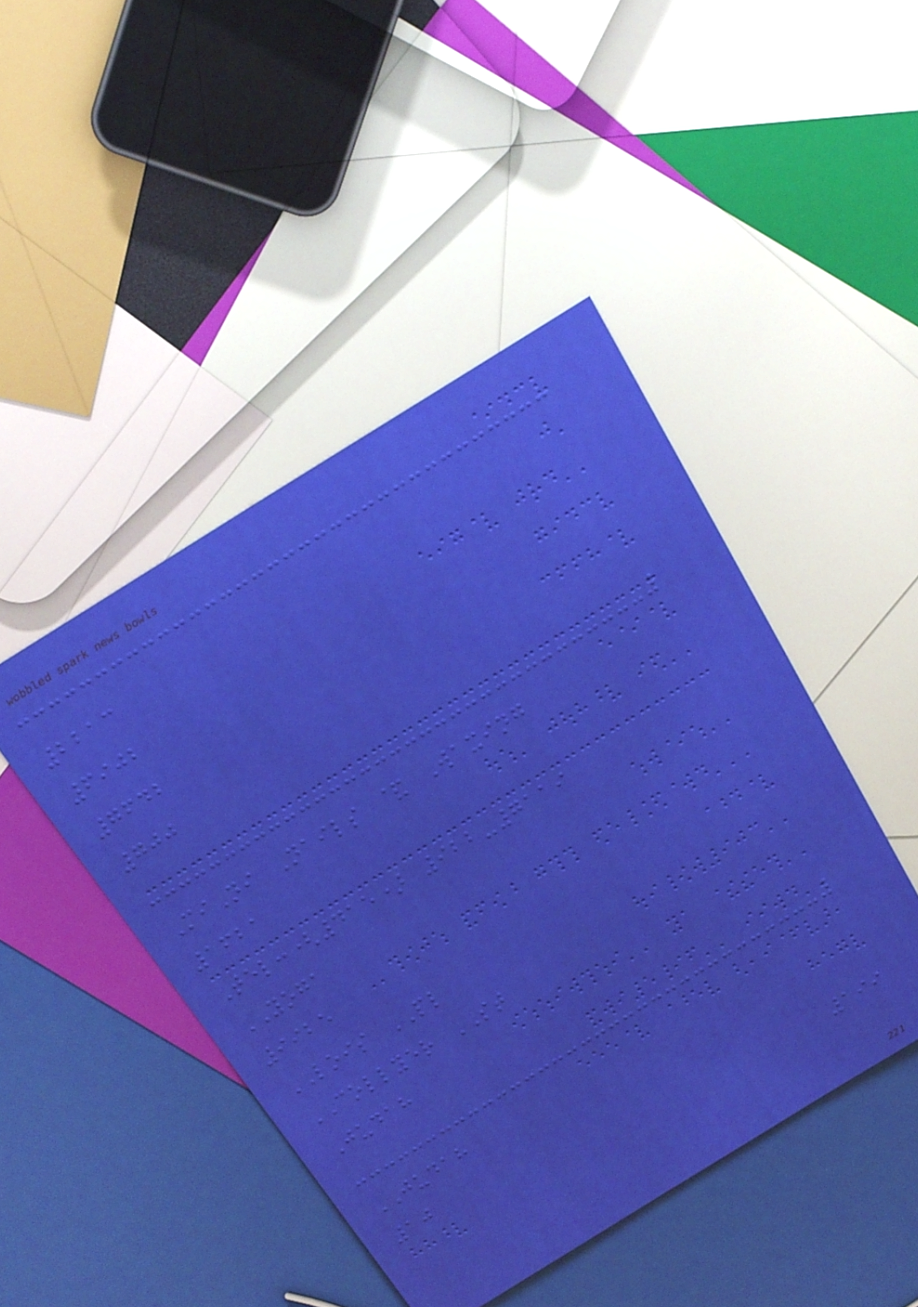2213
6902
7642
700
MiNi Nails & Waxing
1621
Tel:(415) 922-7119
YOGA
9925
LOIS PL
COLLYER ST
Judah
JUDAH
10
199
